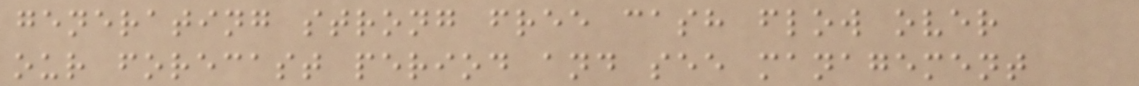generating strong free cash flow over
our forecast period and see management
